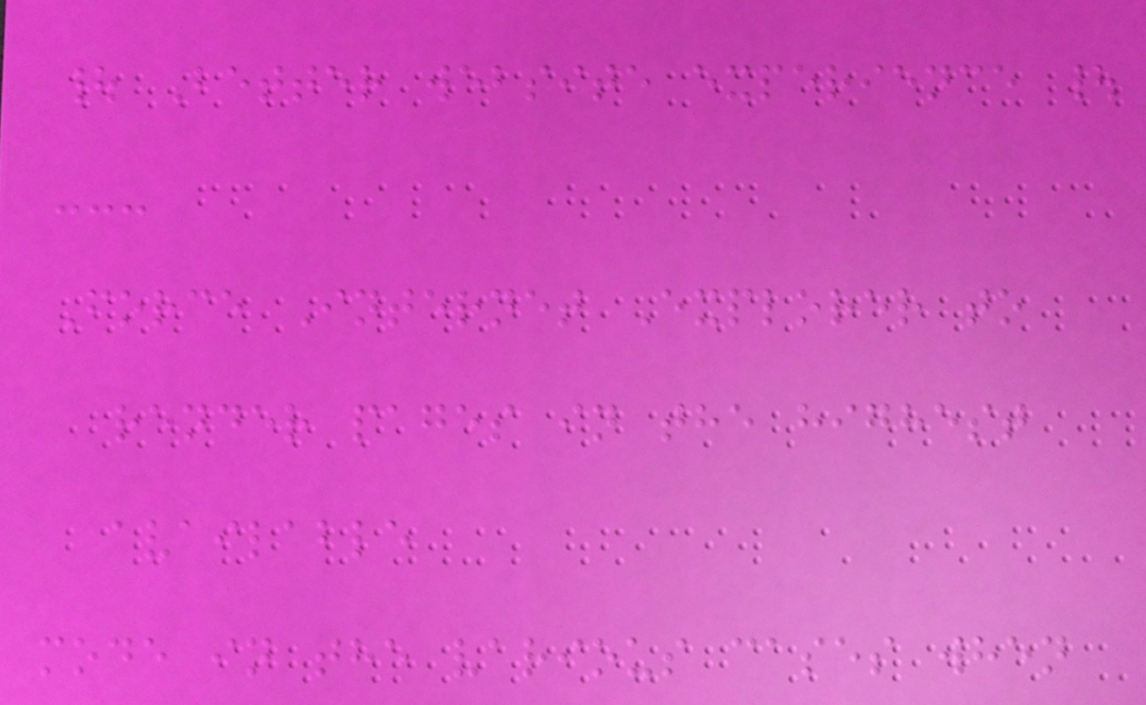| Better website experience |
---
Force Internet Explorer to
render pages in the highest
available
mode in the various cases when
